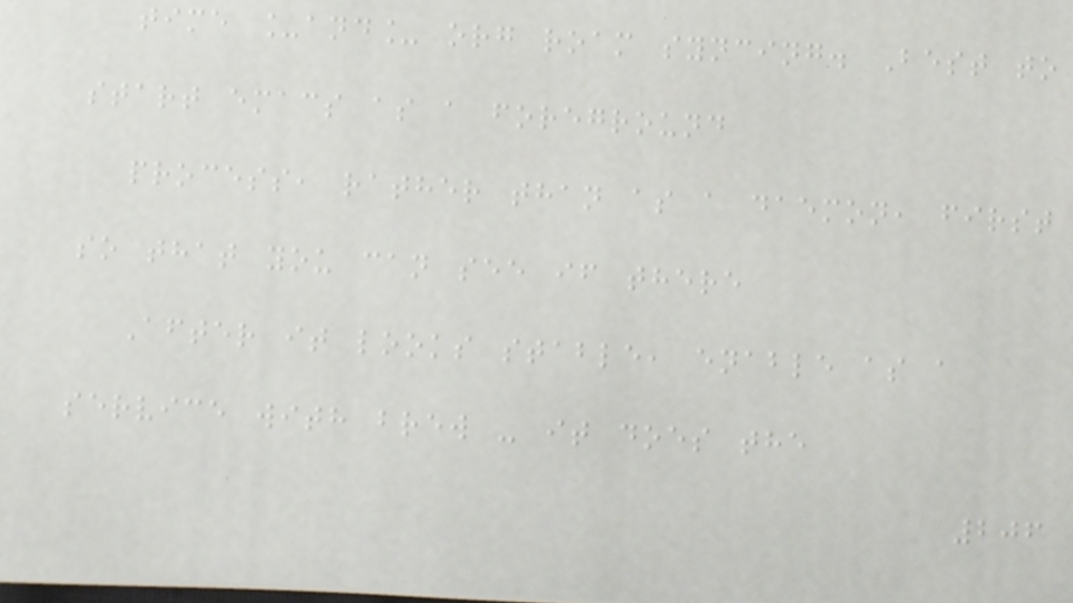time _and_ org roam syncing. Best to
start emacs as a foreground
process, rather than as a daemon, first
so that you can see if there
After it looks stable, enable as a
service with brew - it does the
206
